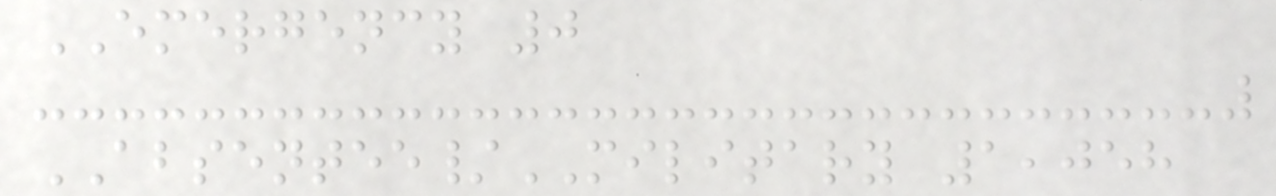EMERGENCY 0
ABSENTEE/MILITARY 1,058
